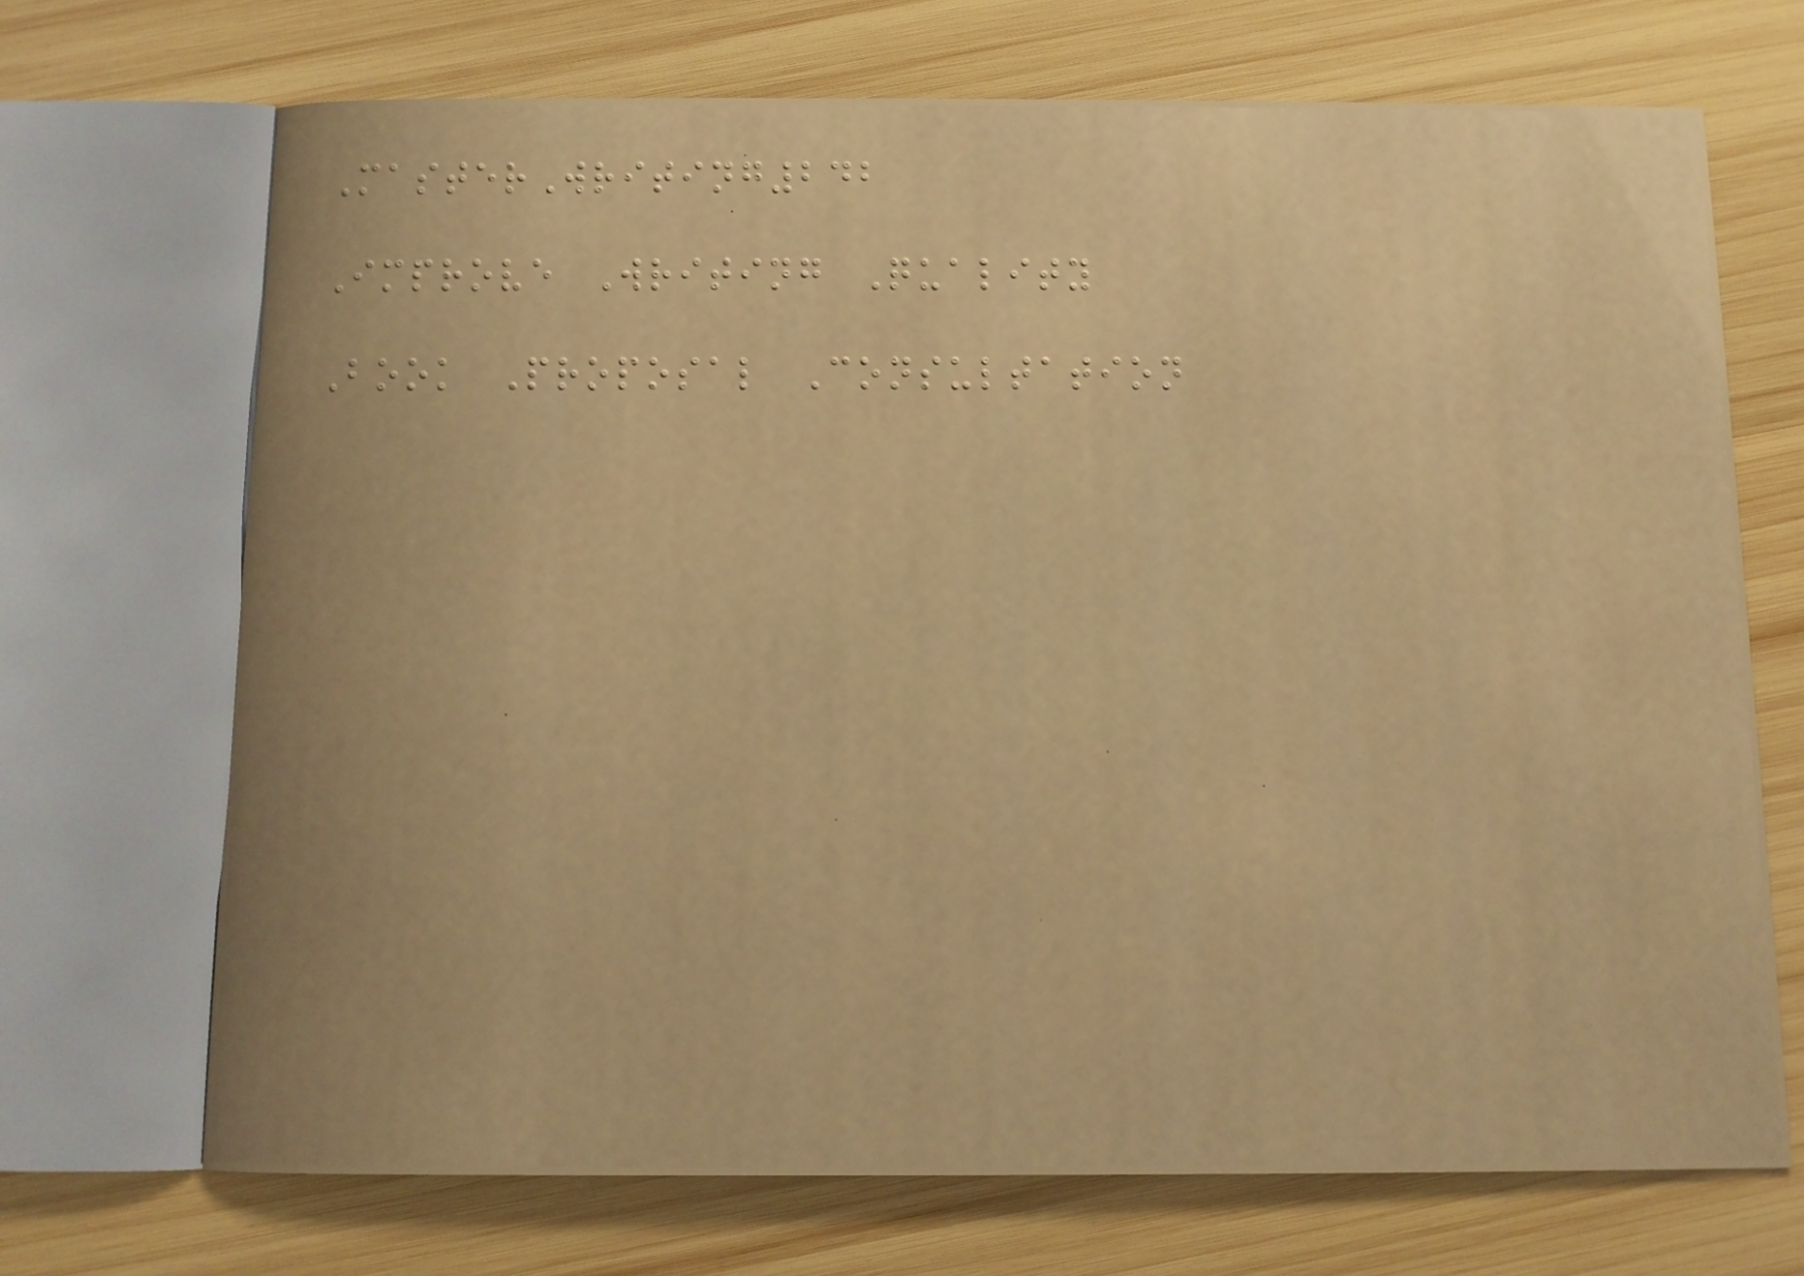MasterWriting242
Improve Writing Quality
Book Proposal Consultation
